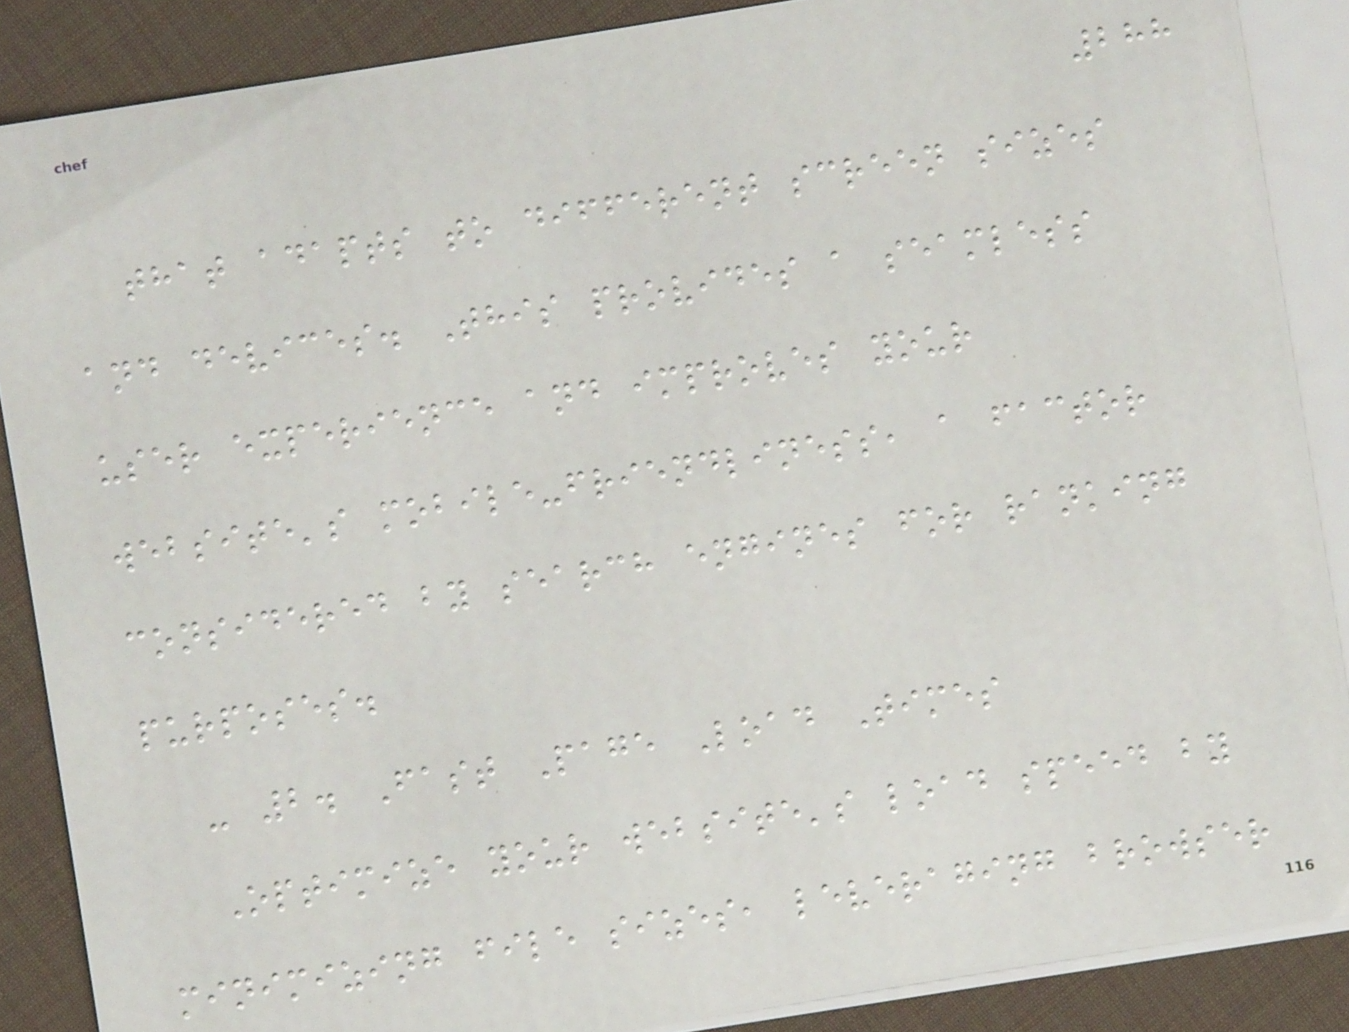288
that adapts to different screen sizes
and devices. This provides a seamless
user experience and improves your
website's mobile-friendliness, a factor
considered by search engines for ranking
purposes.
- 2. Fast Page Load Times
Optimize your website's load speed by
minimizing file sizes, leveraging browser
